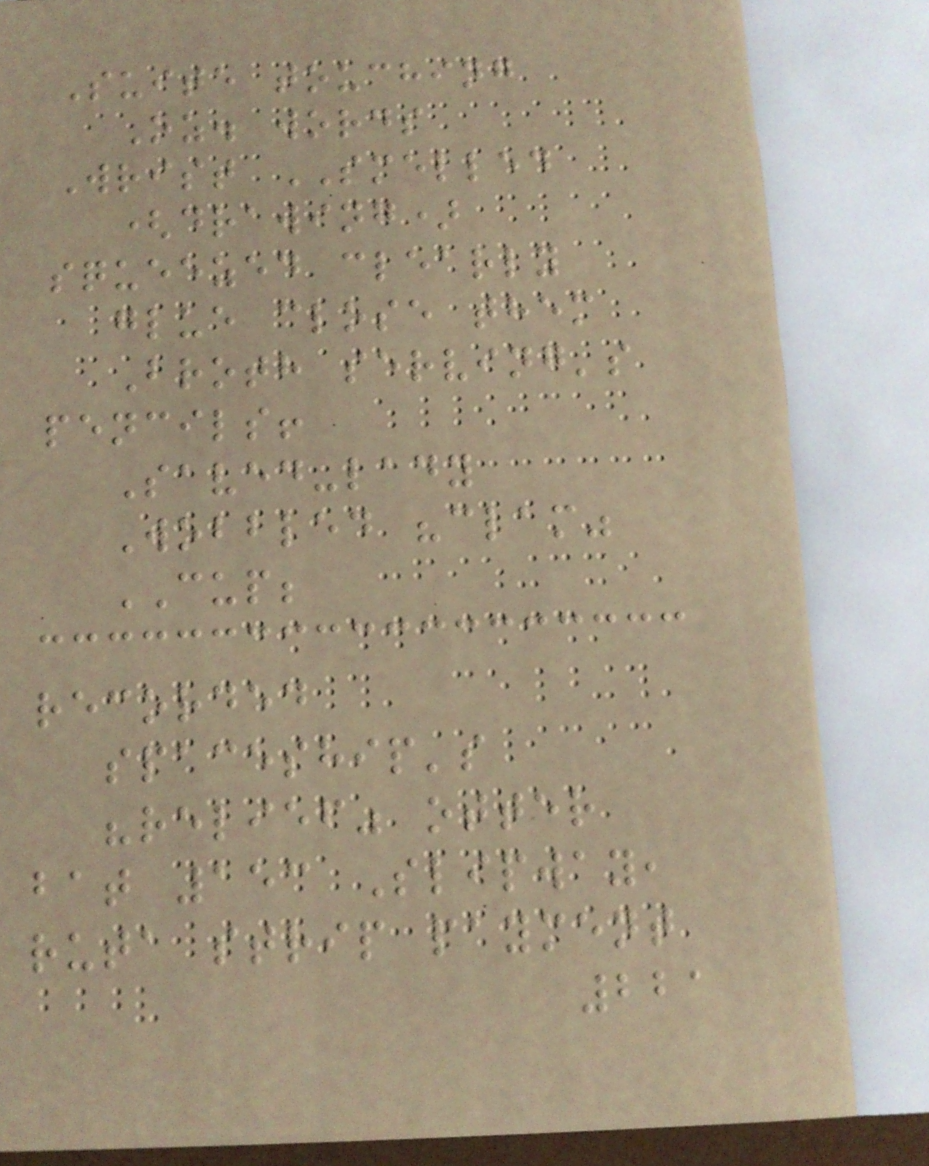Suite touching
Oz. words
Wrist SMELLED
(drawing)
squeezed clearly
glue close them
Broth serving's
pencils!
Saved-lady
Wobbled "clam"
CUP;
recorded
spaceship's
"relief" otter
bat 153 Slipway,
ruta strip payment
221
